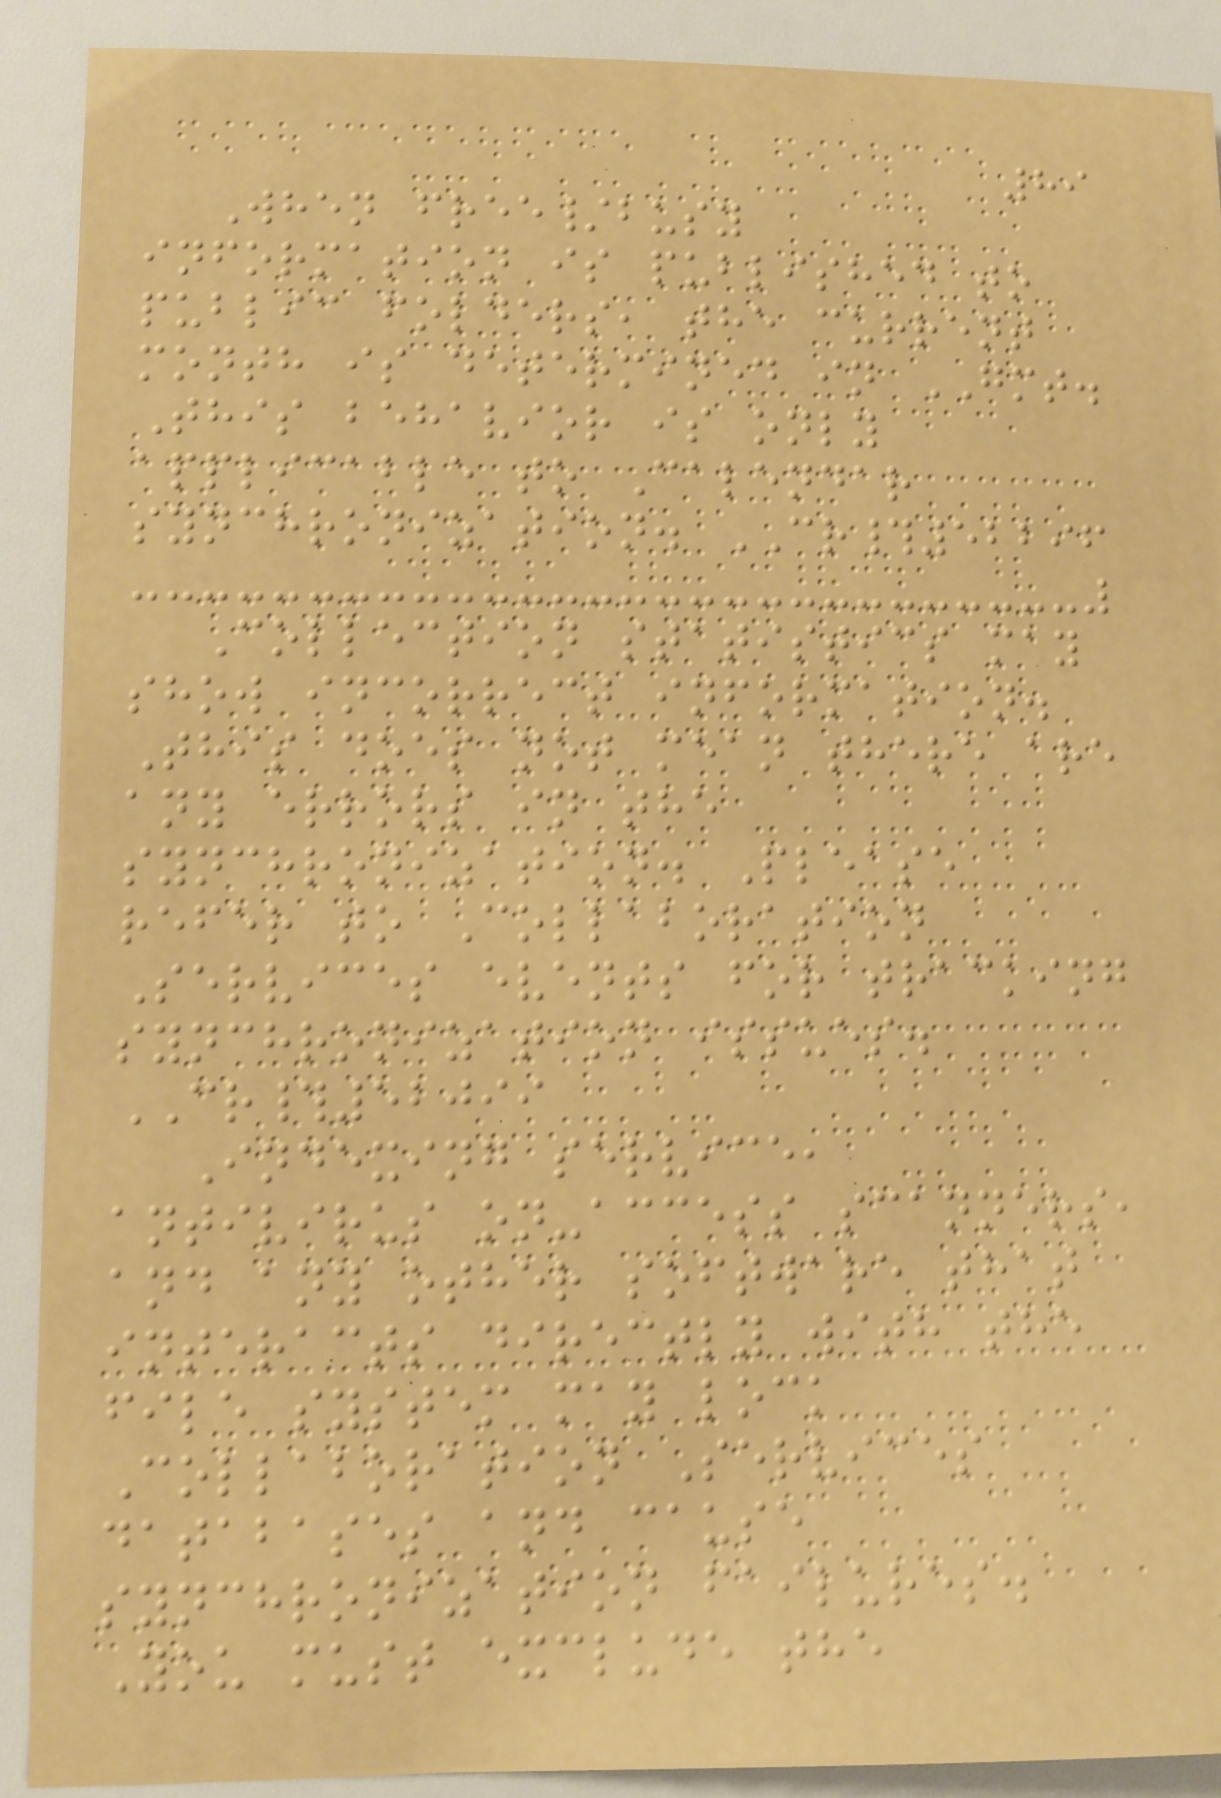89
When free/busy
information is published to
public folders, the current
month is determined in GMT.
This behavior is only
applicable to Calendar
synchronization. CR#52296
Collection statistics may
show incorrect information.
This does not mean there are
any errors in the
synchronization. Please
refer to Collaboration
Services events for tracking
synchronization issues.
CR#52099
Indexing service,
antivirus on-access scanners,
and any other software that
interacts directly with the
file system may lock
Collaboration Services
databases and cause
synchronization failures.
You must exclude the
